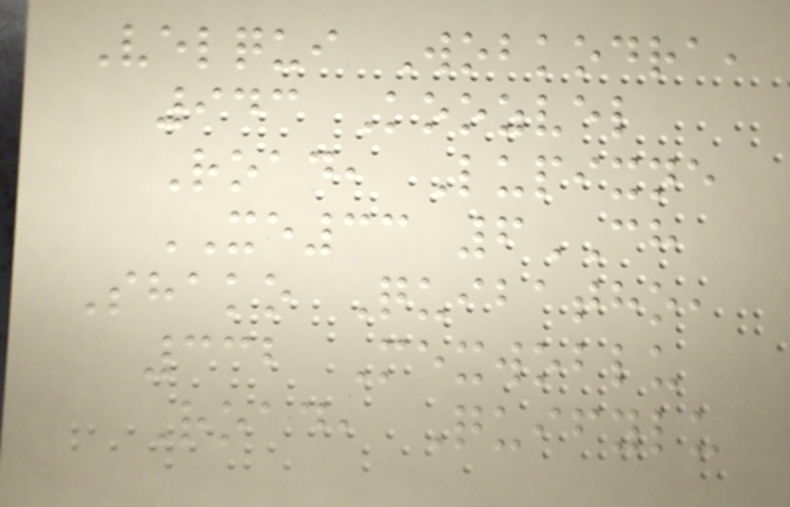Velqui Wobkodra,
943 Koozvel
Road, Lupixne
XE33 6CH
Shako Quibatho,
332 Mexwoblu
Road, Quifylu
